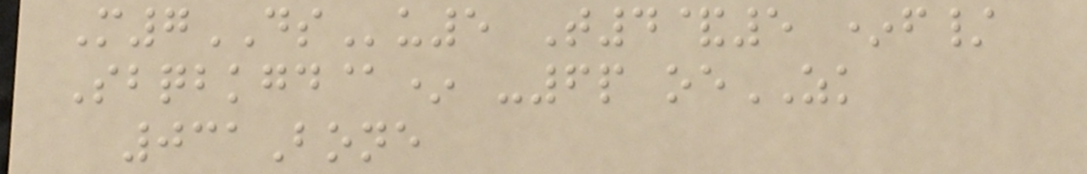M7DSu5 T4&5 *f/
Sbqbkgd@* -6p oeZK
031Bone
